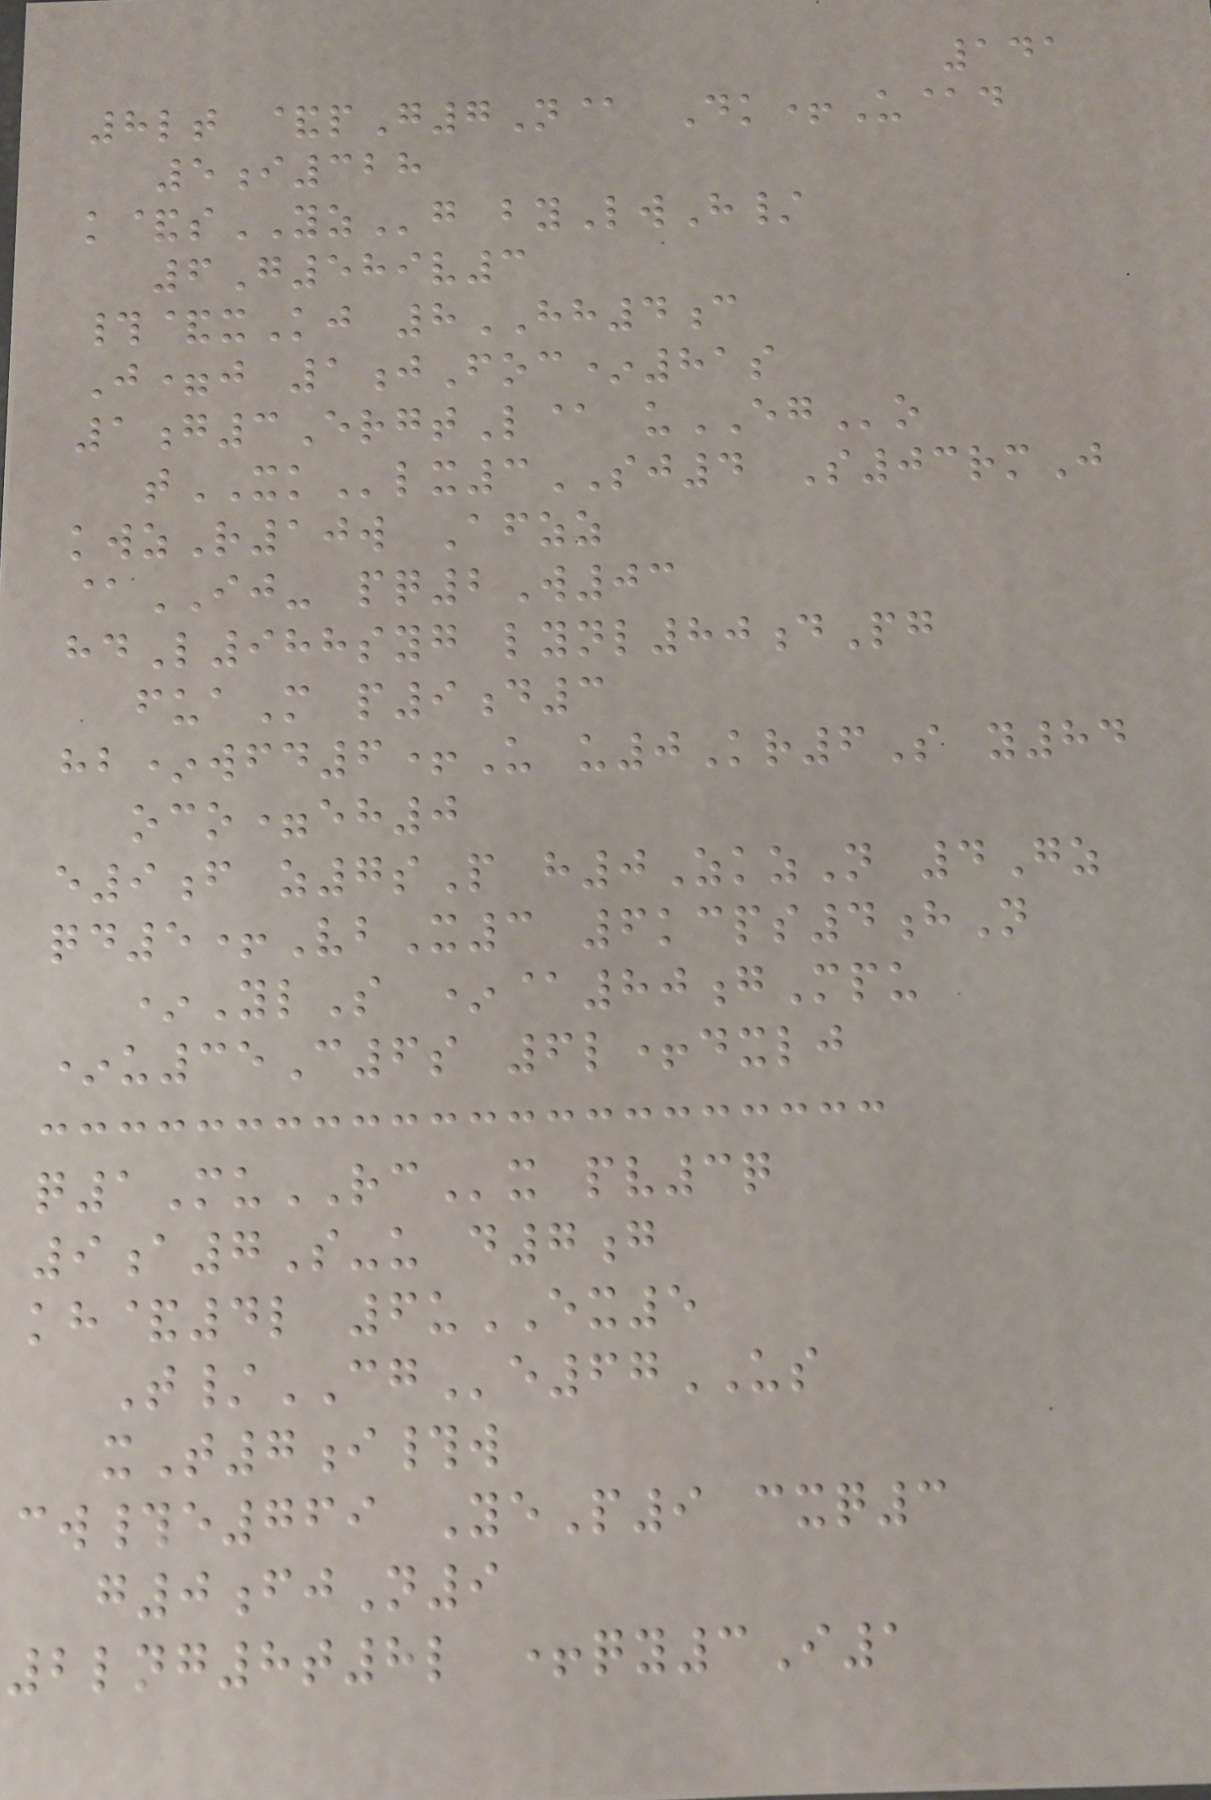141
8lt &pG7N@ Dk+U@d
5i328
k&sYZg byLwH/
6G589v3
#&xKj 8HH4c
J=j 1jFoc*81s
1g3ErgtL@ uEGo
tXKlx3SJ4 S03rmJ
kwzR10w Afzz
@IJ- pq2W03
hdL988syg lynl80dPg
fuaM p9d3
hb*wfd6+U u0Kr6S y84
oco=eh0
e9f z7sP h0ZkzN 4Gz
qd5+VbX3 6kcps4hN
*YlS *@80gMpu
*u35C6s 6l+dxlj
q1MuRCx pv3q
9a7S-u d7g
kh&4l 6uEX5
T/CGe67US
xT7i#w
cw#e769 YeP9 cxq3
g0fjN9
2lng8t8l +qy3I1
